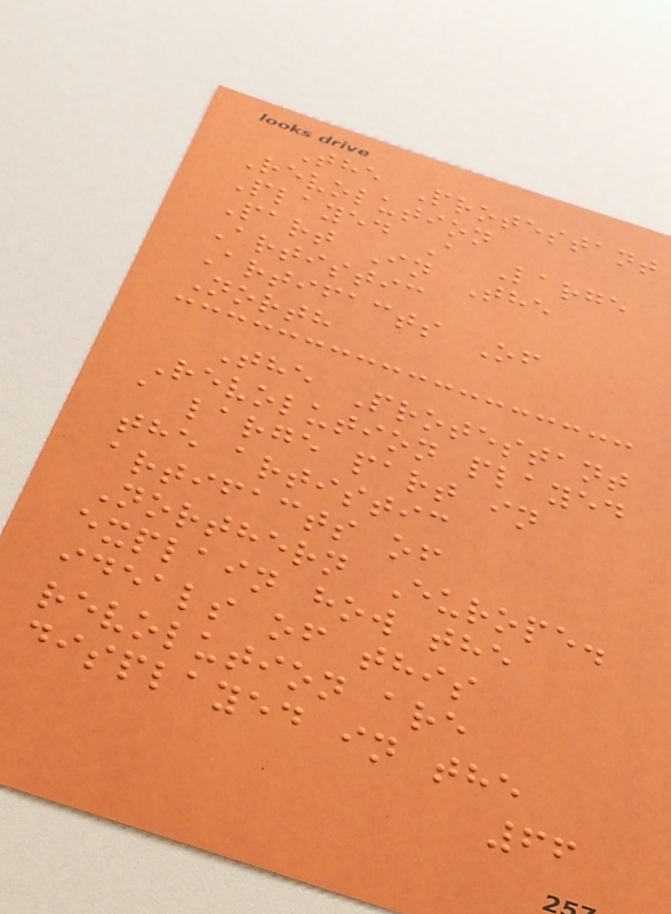The Protestant
Revolution
Played A Large
Part In The
Artistic
Artifacts Of
North
The Protestant
Revolution played
a large part in
the artistic
artifacts of
Northern Europe.
explain how the
ideals of this
revolution are
displayed in the
66
